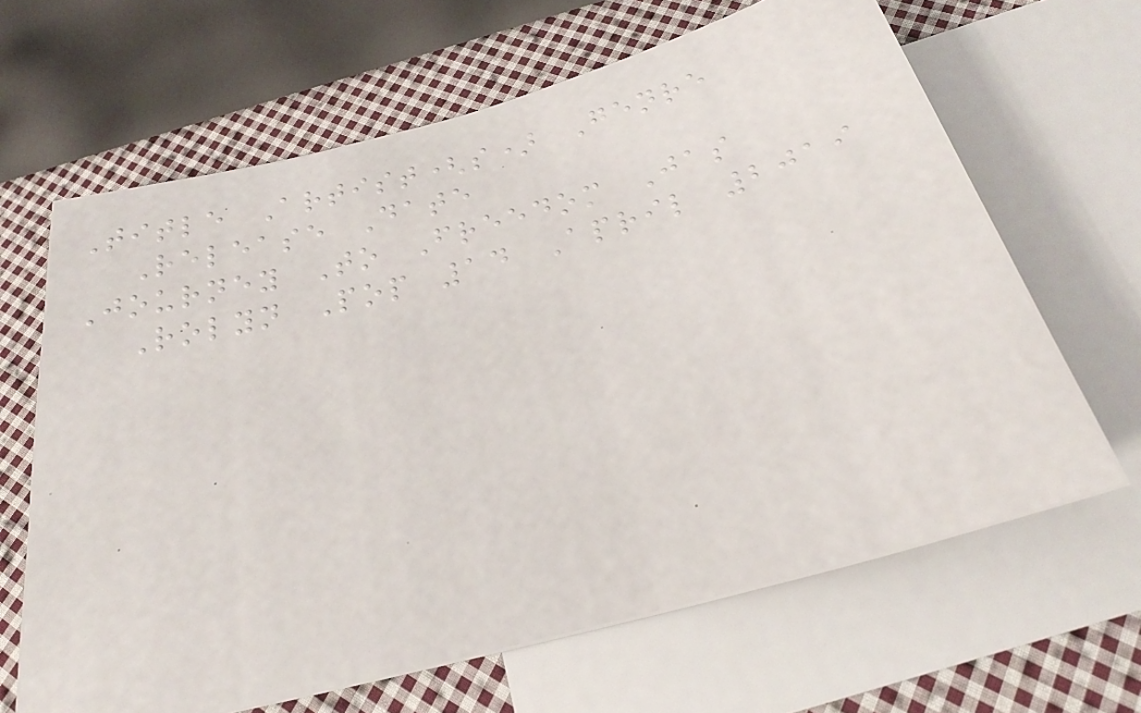Title Artist(s) Genre
Release Date
Journey To Freedom Jas
Rolyn Pop 14 April 2019
